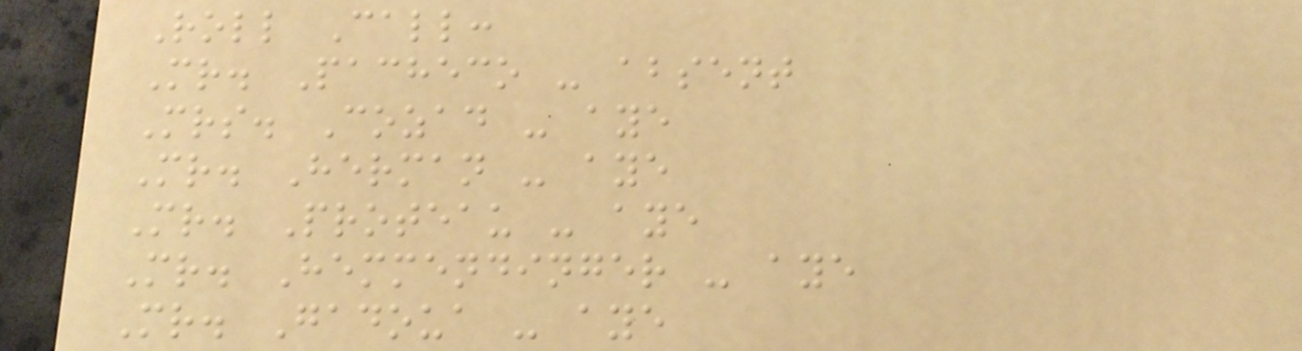Roll Call:
Mr. Pacheco - absent
Mrs. Cozad - aye
Mr. Herman - aye
Mr. Proteau - aye
Mr. Hemmendinger - aye
Mr. Gadoua - aye
